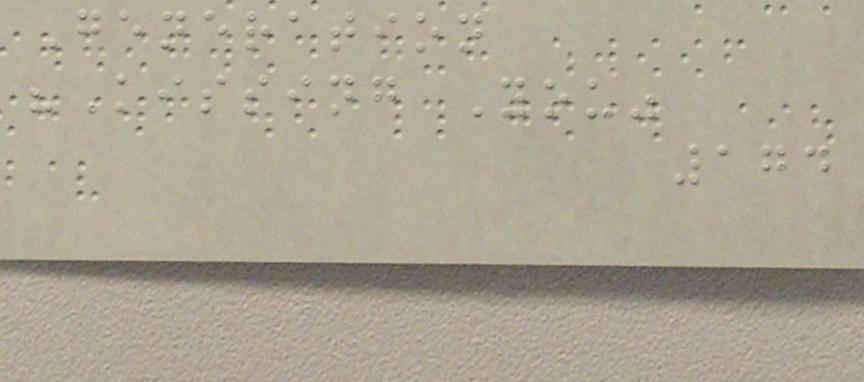Generation
"Kissing You"
174
